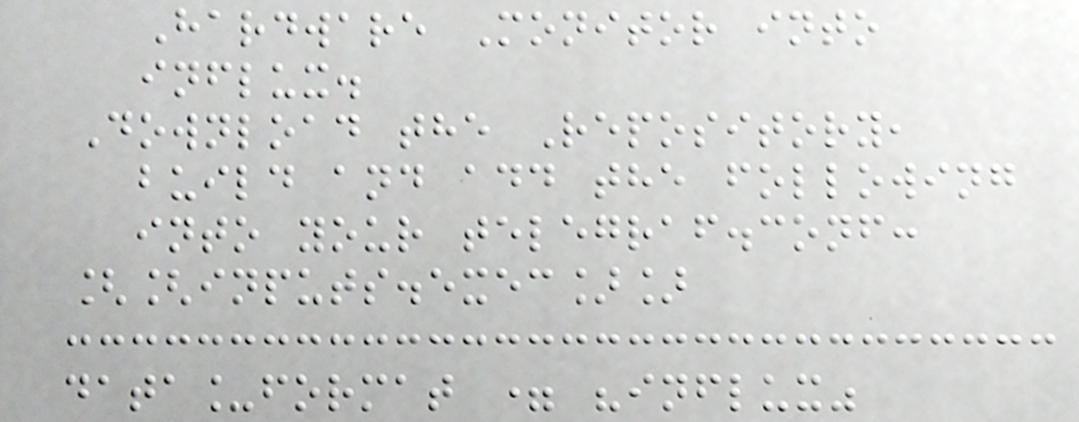Hardware Monitor into
influx.
Download the Repository,
build and add the following
into your telegraf.conf:
[[inputs.exec]]
data_format = "influx"
